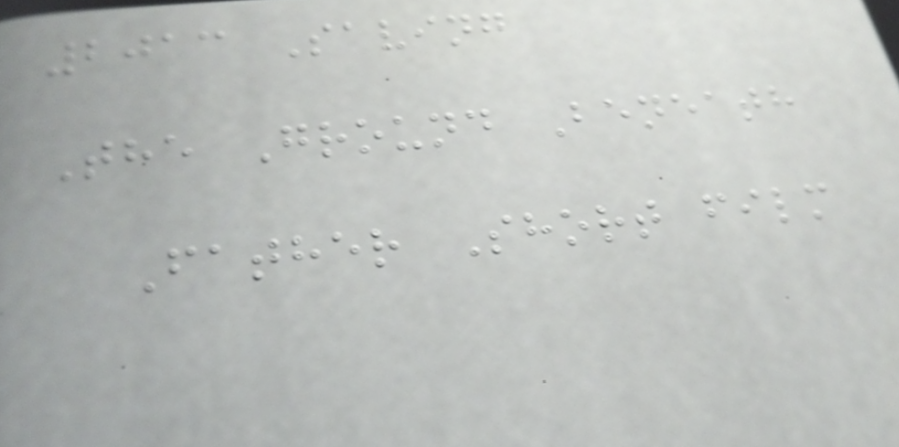2013 Saving
The Ground Beneath
Father Short film
